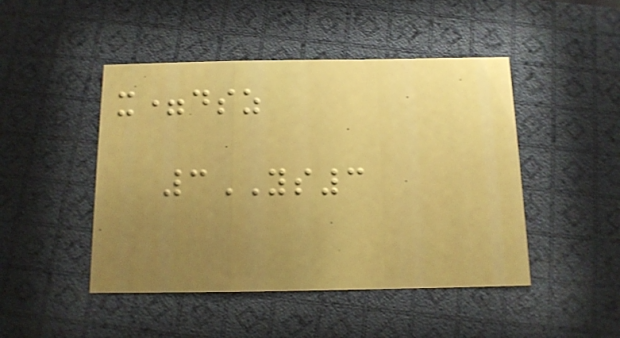x=dsz
3YS3
